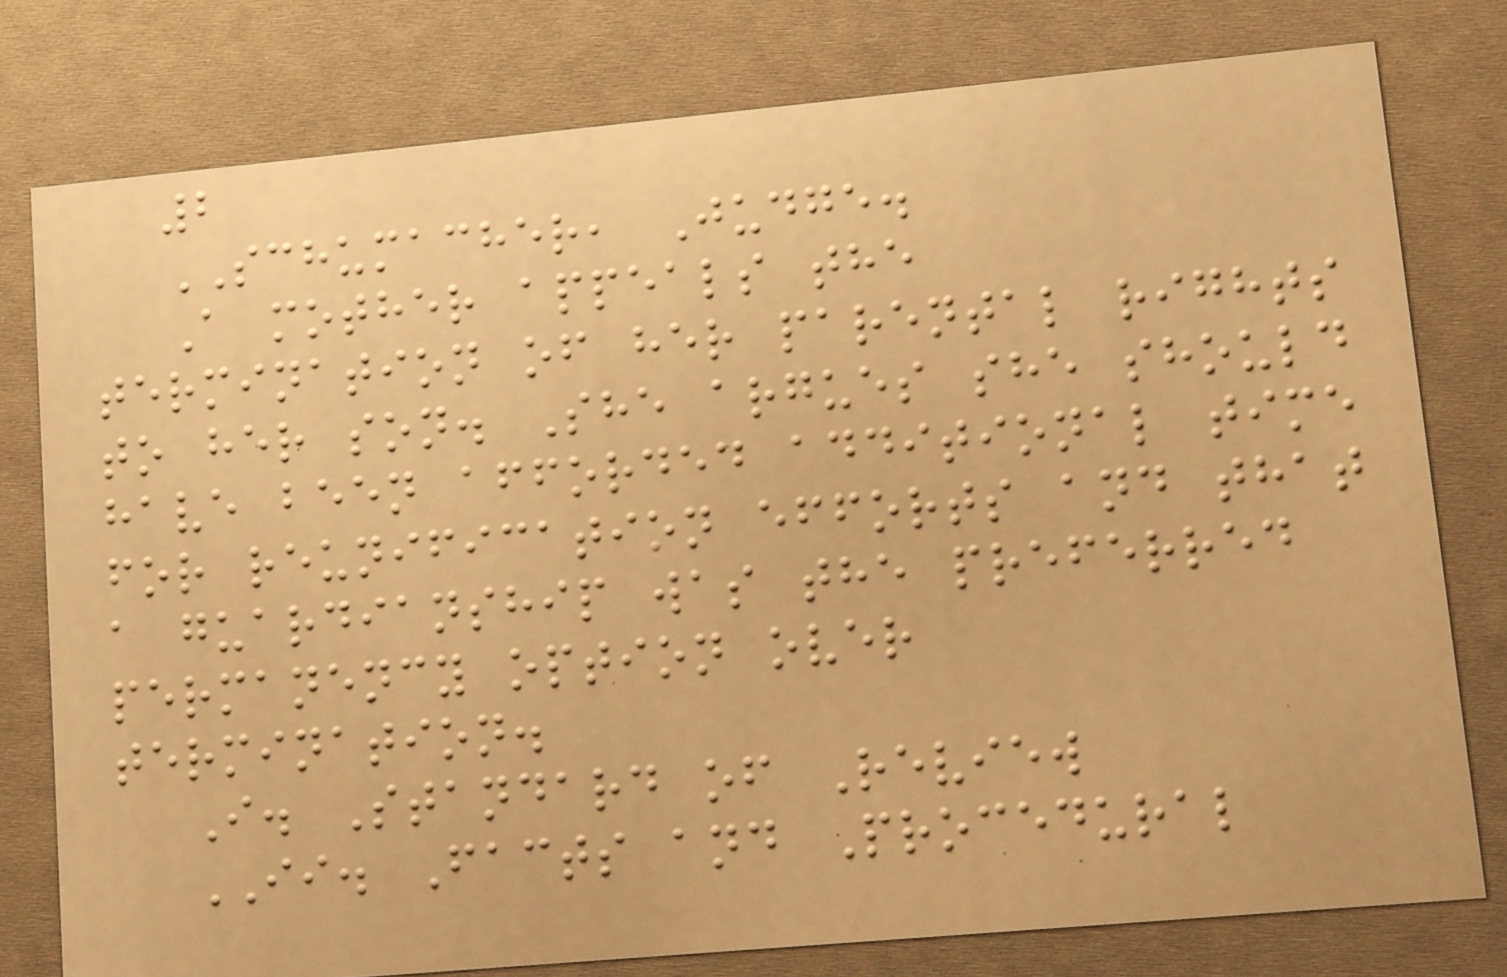2
SCHUMACHER, Judge.
A mother appeals the
termination of her parental rights
to her son. She argues she should
have been afforded additional time
for reunification efforts and that
a guardianship was the preferred
permanency option over
termination.
I. Standard of Review
II. Facts and Procedural
